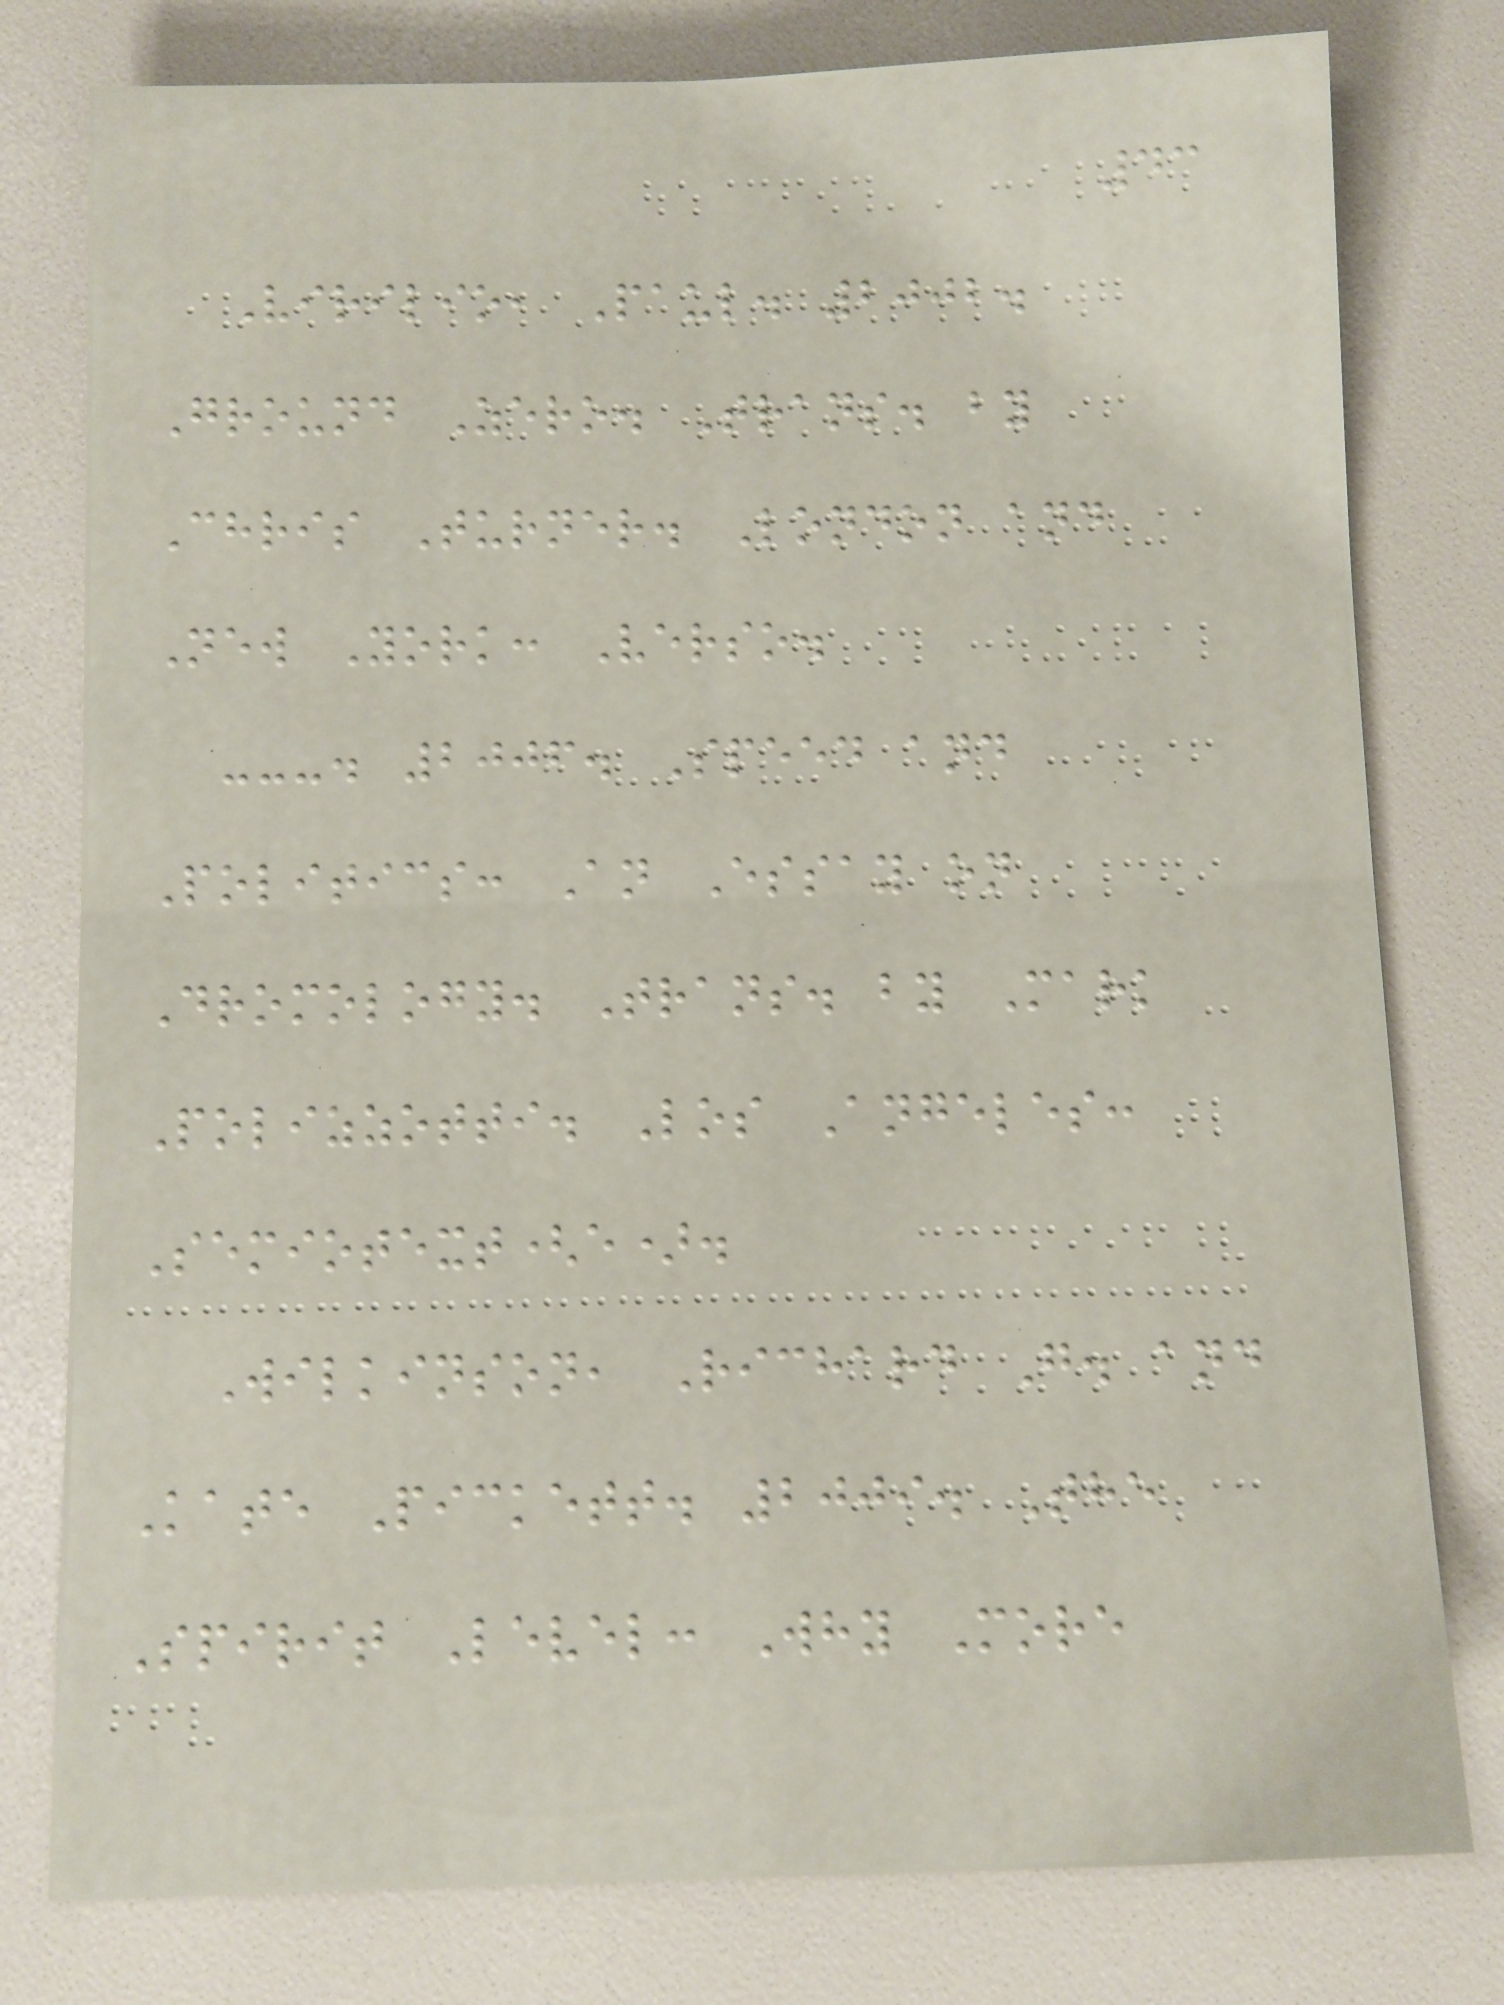43
Virilio, Paul. 2002.
Ground Zero. Trans. by
Chris Turner. London and
New York: Verso.
---. 2006. Speed and
Politics: An Essay on
Dromology. Trans. by Mark
Polizzotti. Los Angeles:
Semiotext(e).
Wilkinson, Richard G. and
Kate Pickett. 2009. The
Spirit Level: Why More
